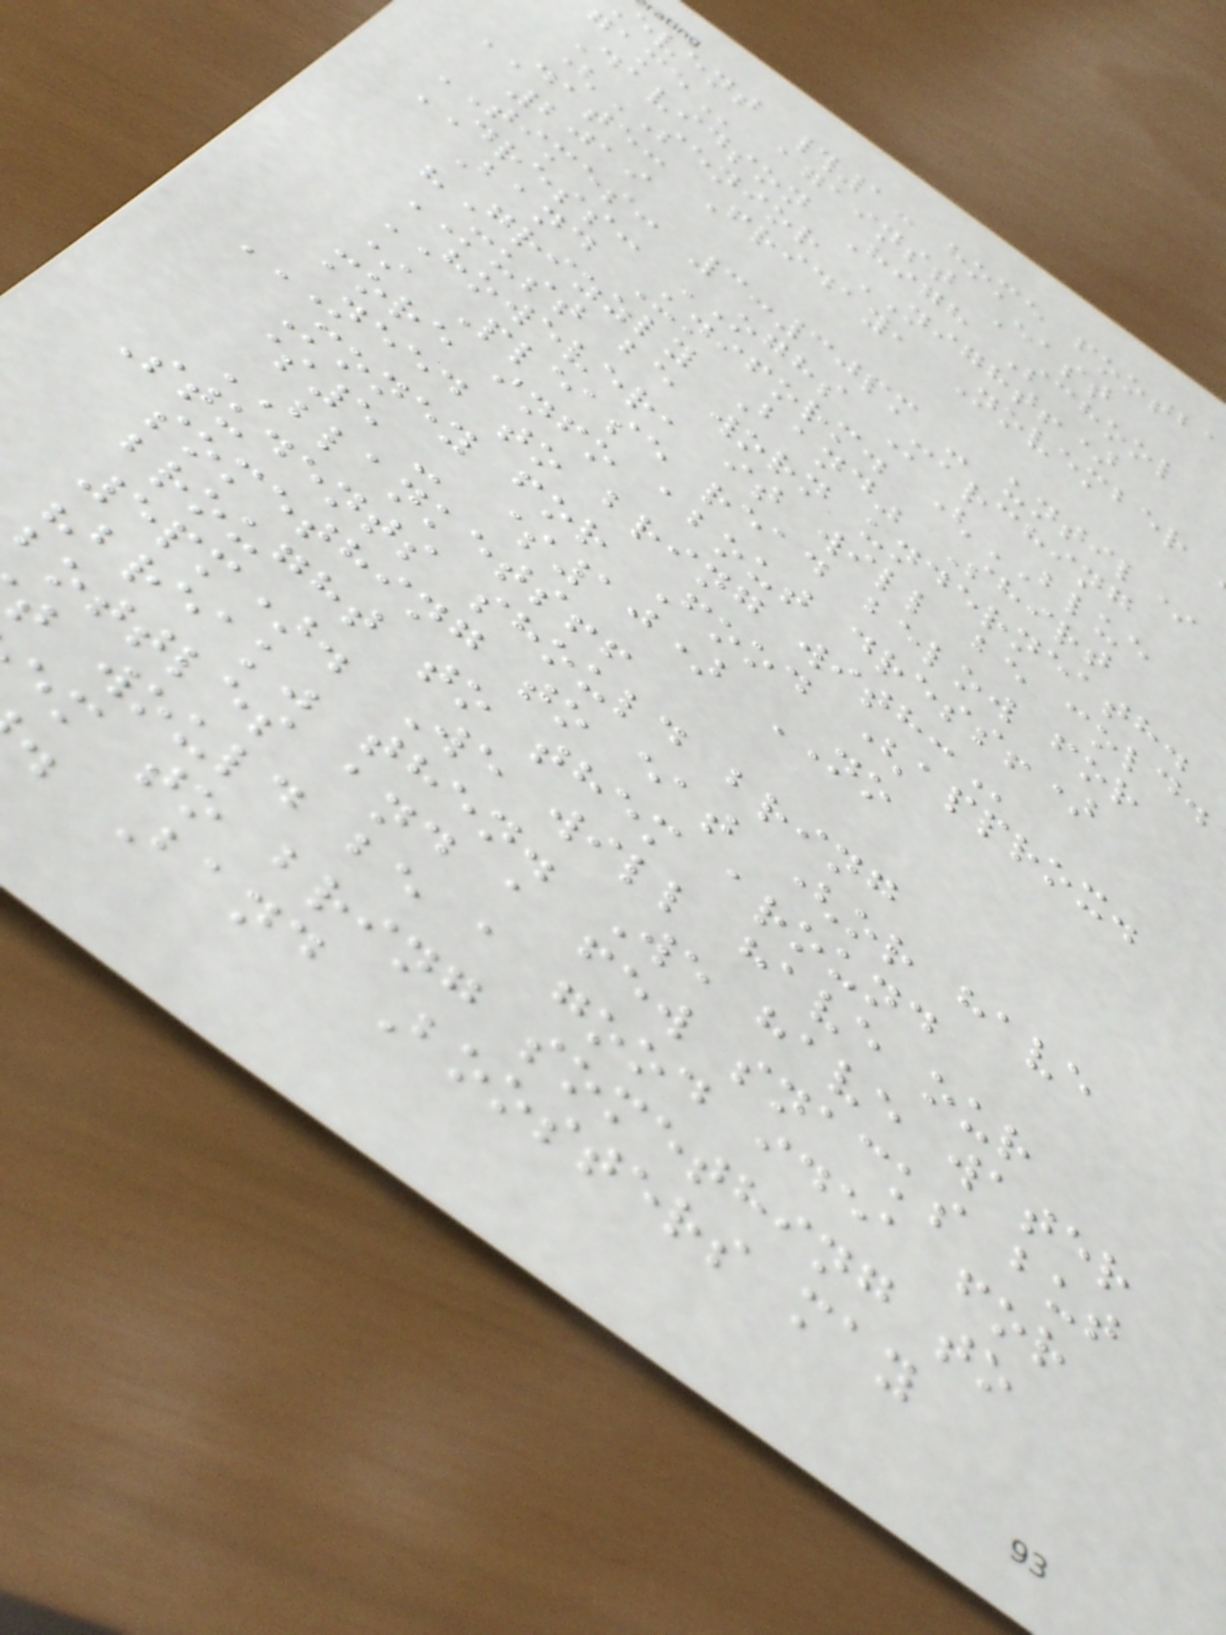event #1: home
against East
Davidson High School
(SENIOR NIGHT!)
DATE: Friday, November
2019
TIMES: 3:30pm - until*
DRESS: OGHS Marching
Band Uniform. (BLUE
"Grizzly Band" Shirt
MUST be worn underneath.
HOWEVER, it will be cold.
* Please read below for
more info about dress!)
NEED TO BRING WITH:
Money for Food (approx.
$5 - $10) NO
BLANKETS!!
Students should bring
something to eat (or have
brought to them around
5pm). We will have our
"break" then. We have water
bottles and a few snacks but
t would be a good idea for
em to bring something to
. Band Boosters may
